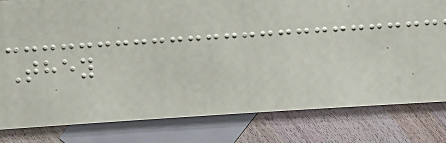They
